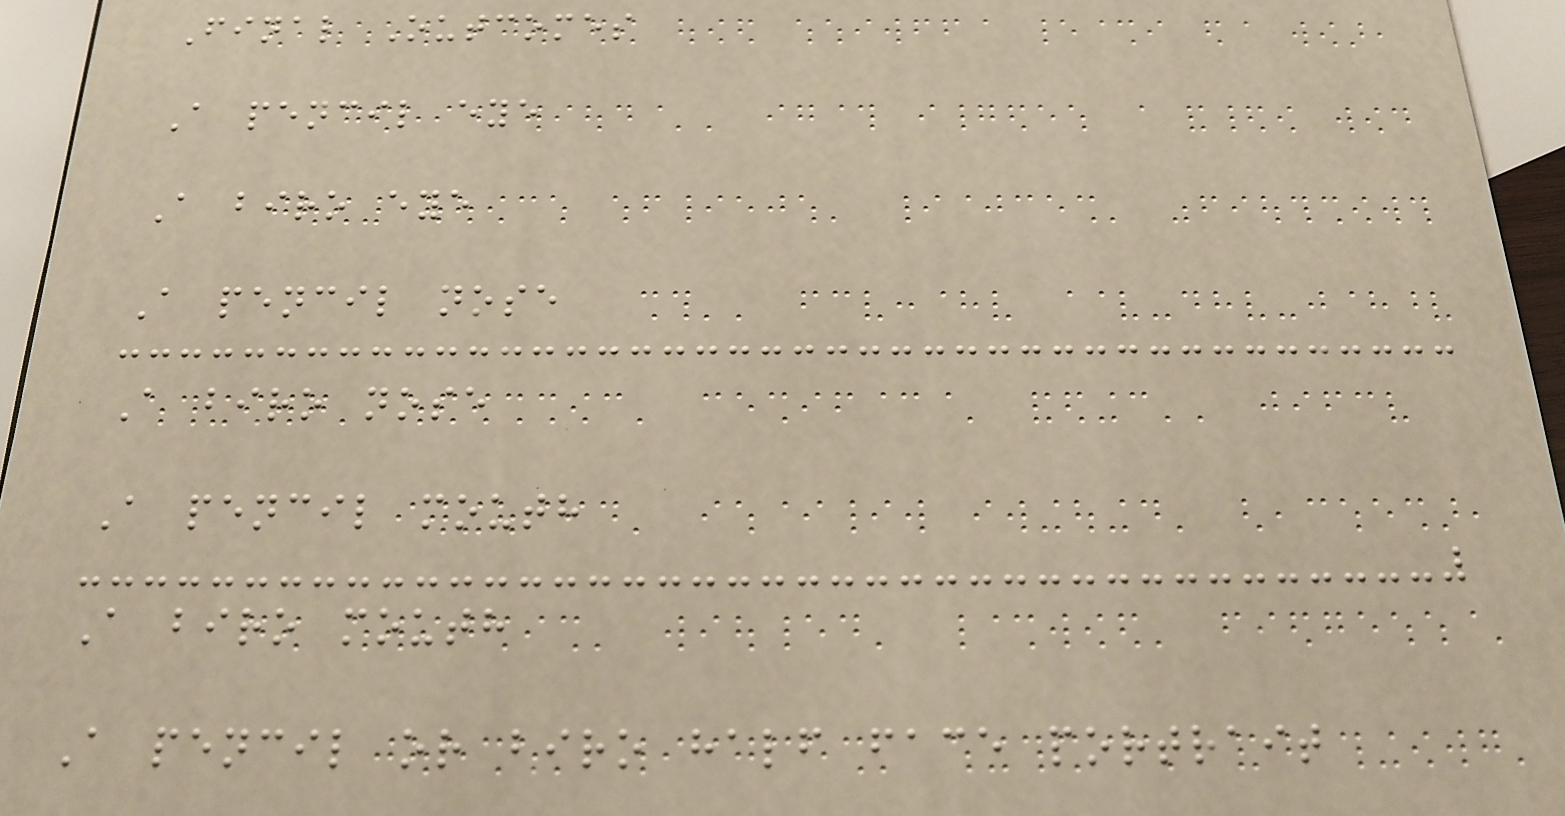Final Outcomes
A pencil eye
A biro eye
A pencil nose
A biro nose
A pencil mouth
A biro mouth
A pencil or biro half face portrait
